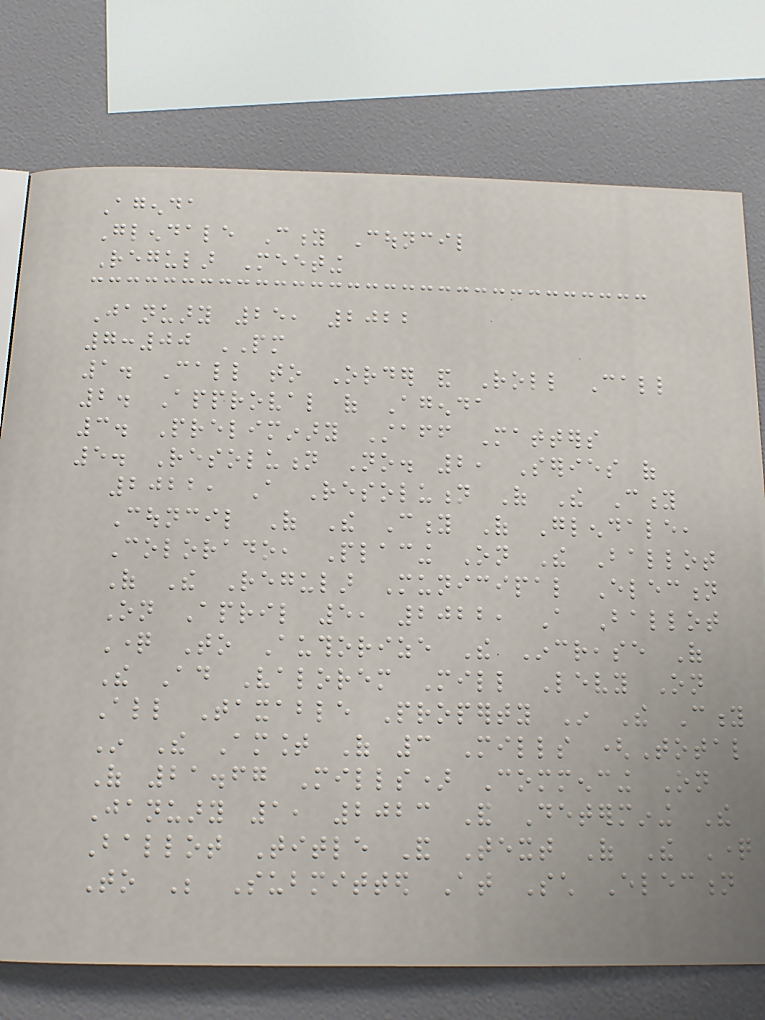Agenda
Glendale City Council
Regular Meeting
January 25, 2022
7:00 PM
1. Call to Order and Roll Call
2. Approval of Agenda
3. Preliminary Staff Matters
5. Resolution No. 2, Series of
2022, A Resolution Of The City
Council Of The City Of Glendale,
Colorado, Placing On The Ballot
Of The Regular Municipal Election
On April 5, 2022, A Ballot
Question To Authorize The Increase Of
The Ad Valorem Mill Levy On
All Taxable Property In The City
In The Amount Of 3 Mills (Total
Of 21.67 Mills) Commencing On
January 1, 2023 And Determining The
Ballot Title And Text Of The Question
To Be Submitted At Such Election
